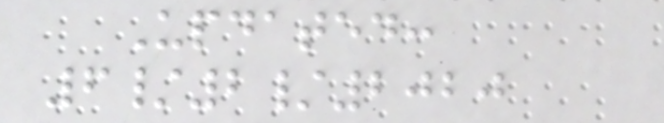Updated:
6/2/2020
